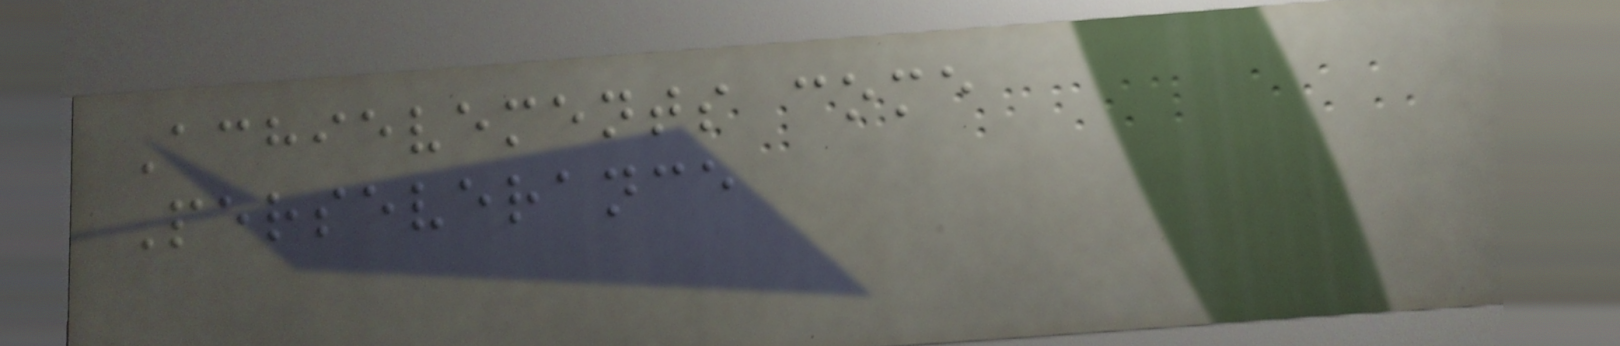Achievements come
Perseverance
